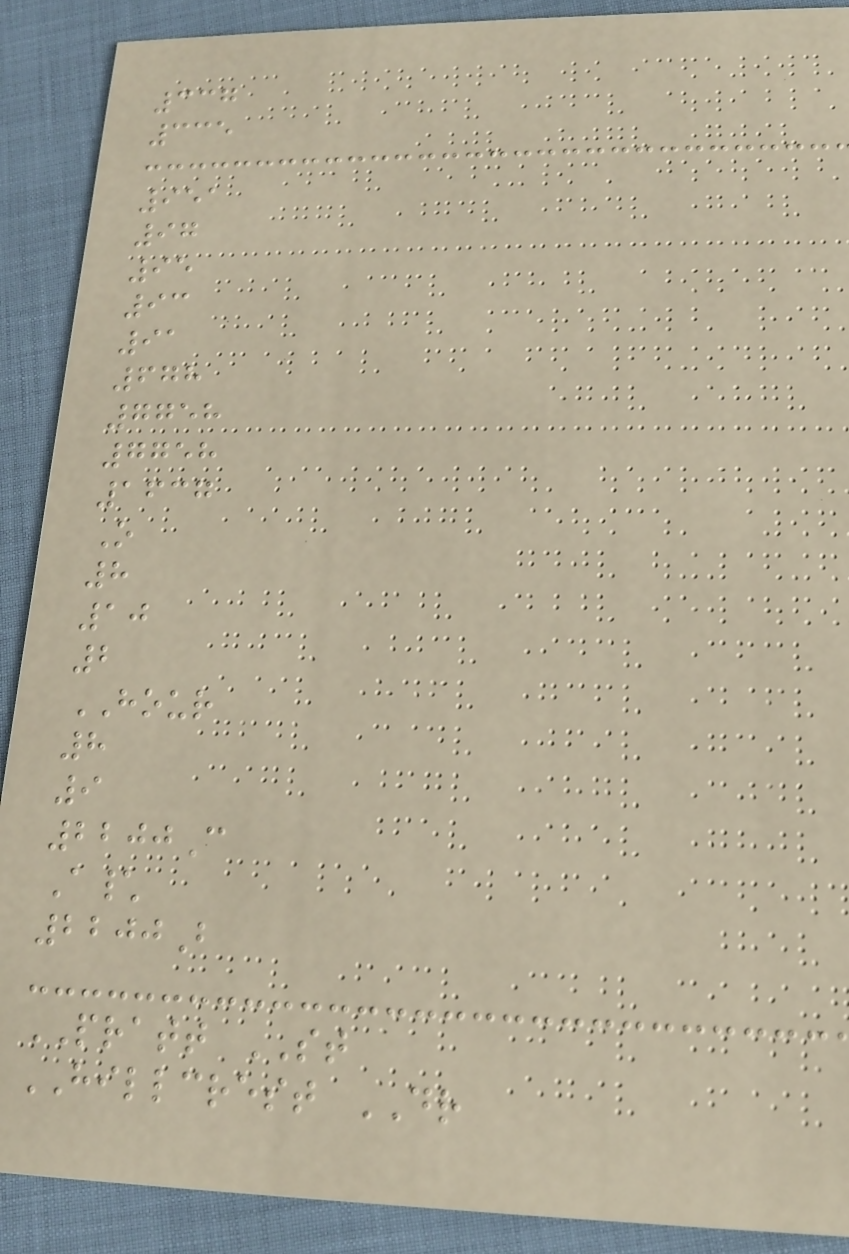337
335
951
97
95
93
91
678
7758
7758
1637
O
8
10
2
HOUR
8
9
2200C
A\
2200B
PRATT ST
HILLCREST DR
